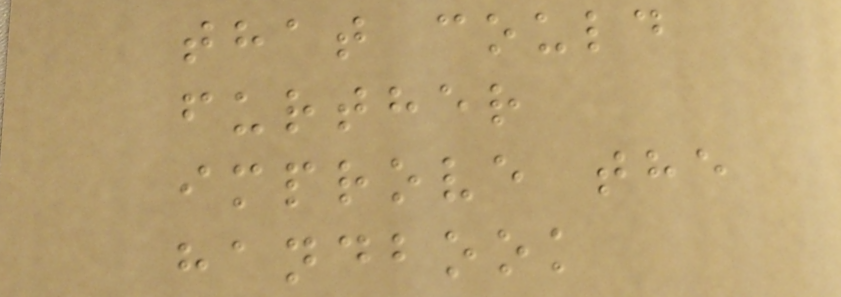that could
further
improve the
handbook
